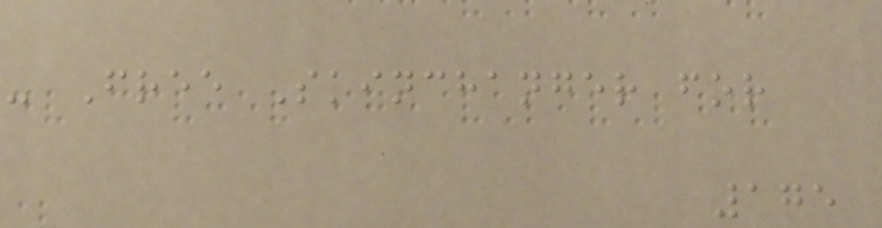- Free Skinchanger for
175
